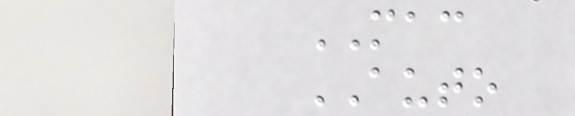MAC
AUTO
